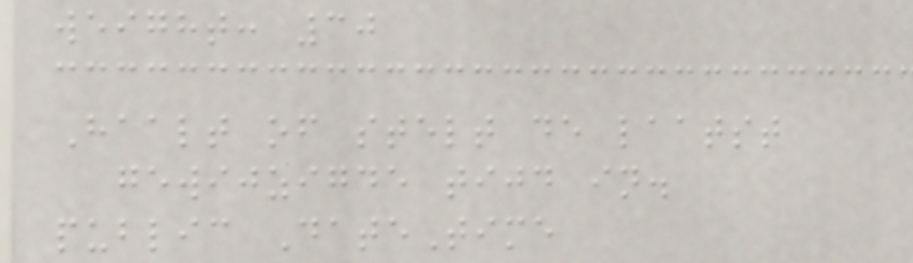weight: 30
Haalt of stelt de laatst
gewijzigde tijd in.
public DateTime
